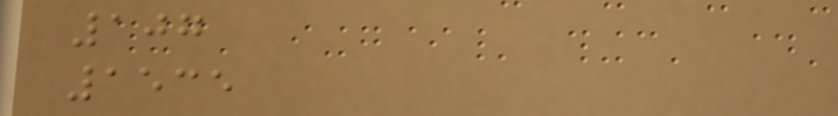107
1535
